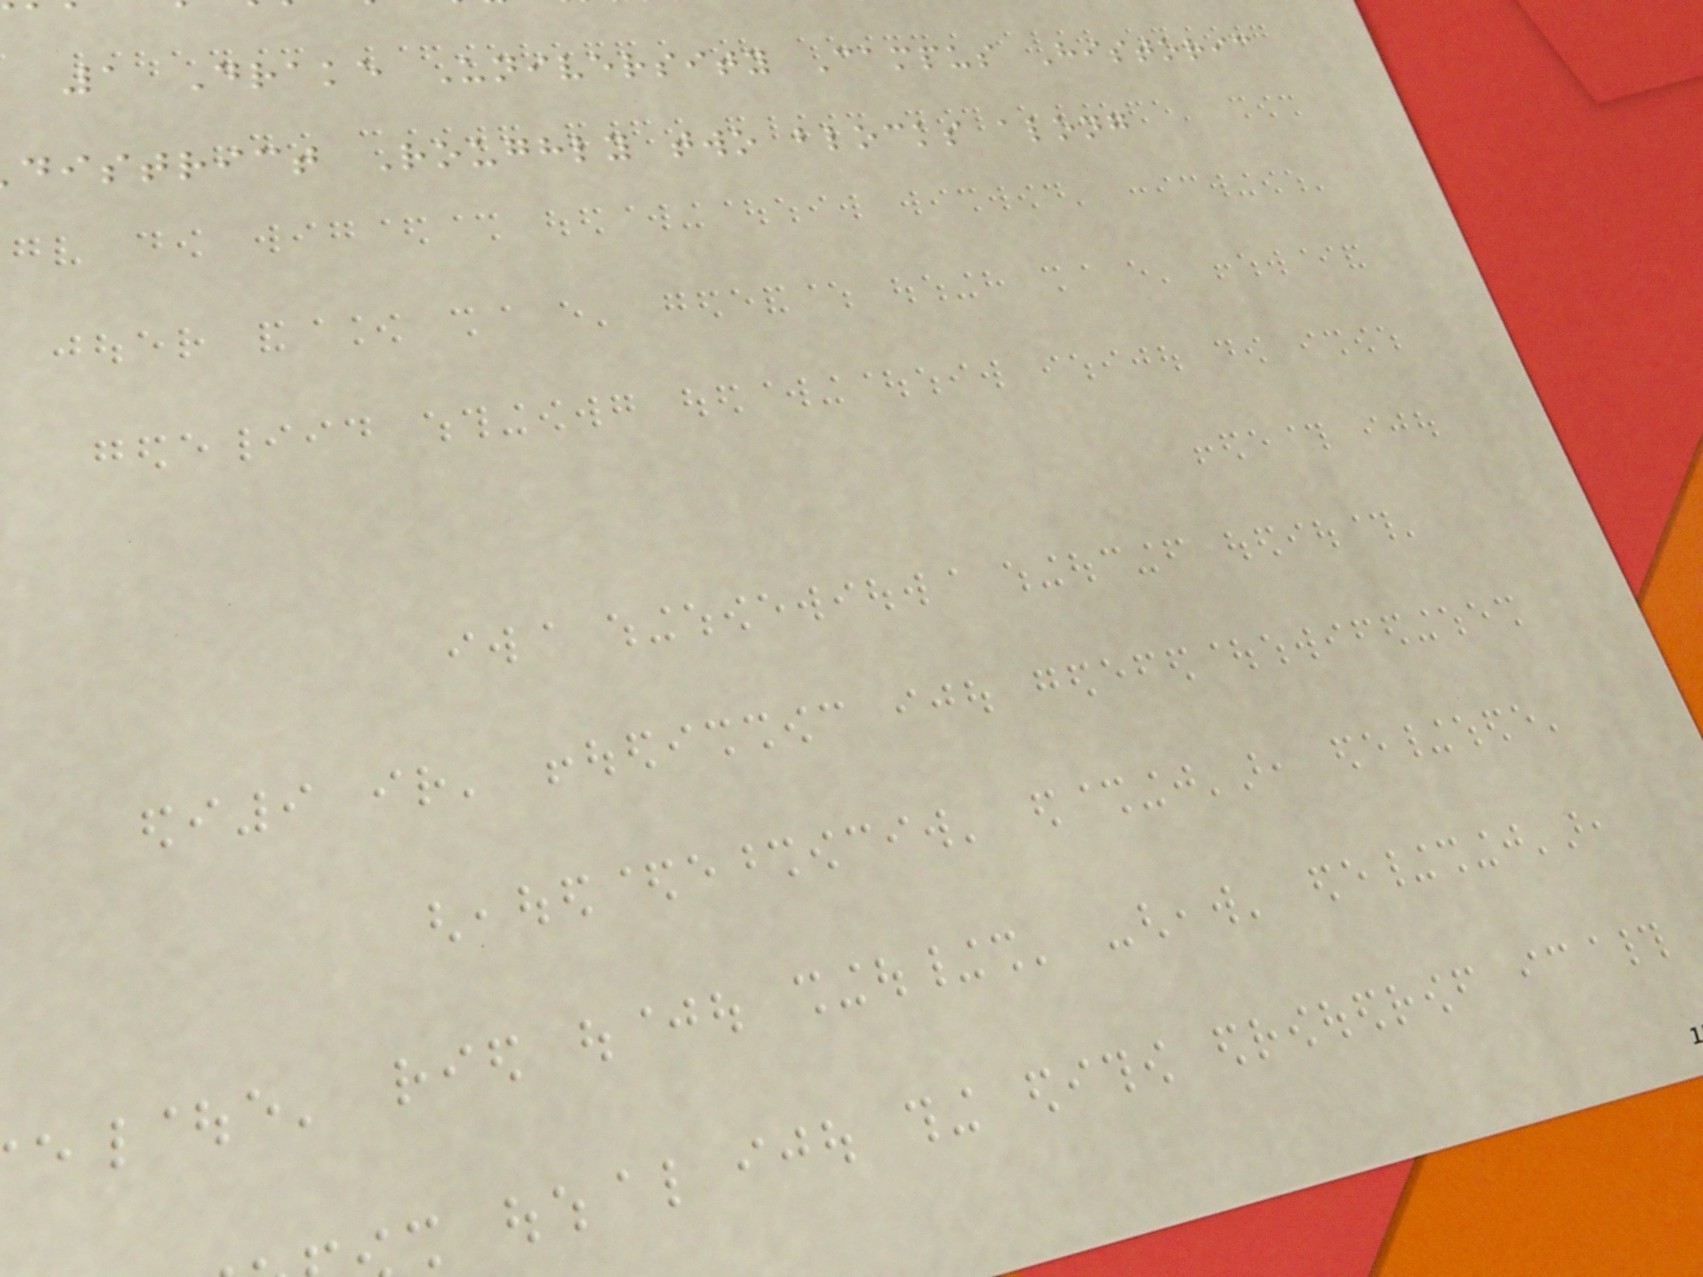1 Drake University Campus Historic
district Roughly two blocks along
